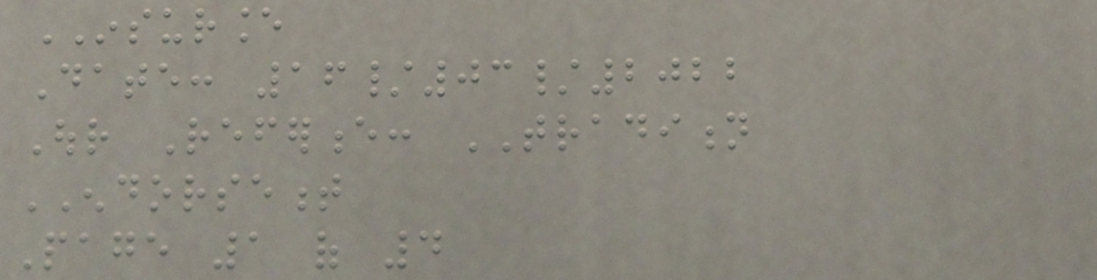INSURANCE
Date: 16/03/2022
Our Reference: TRADITION
ENDORSEMENT
Page 1 of 4
